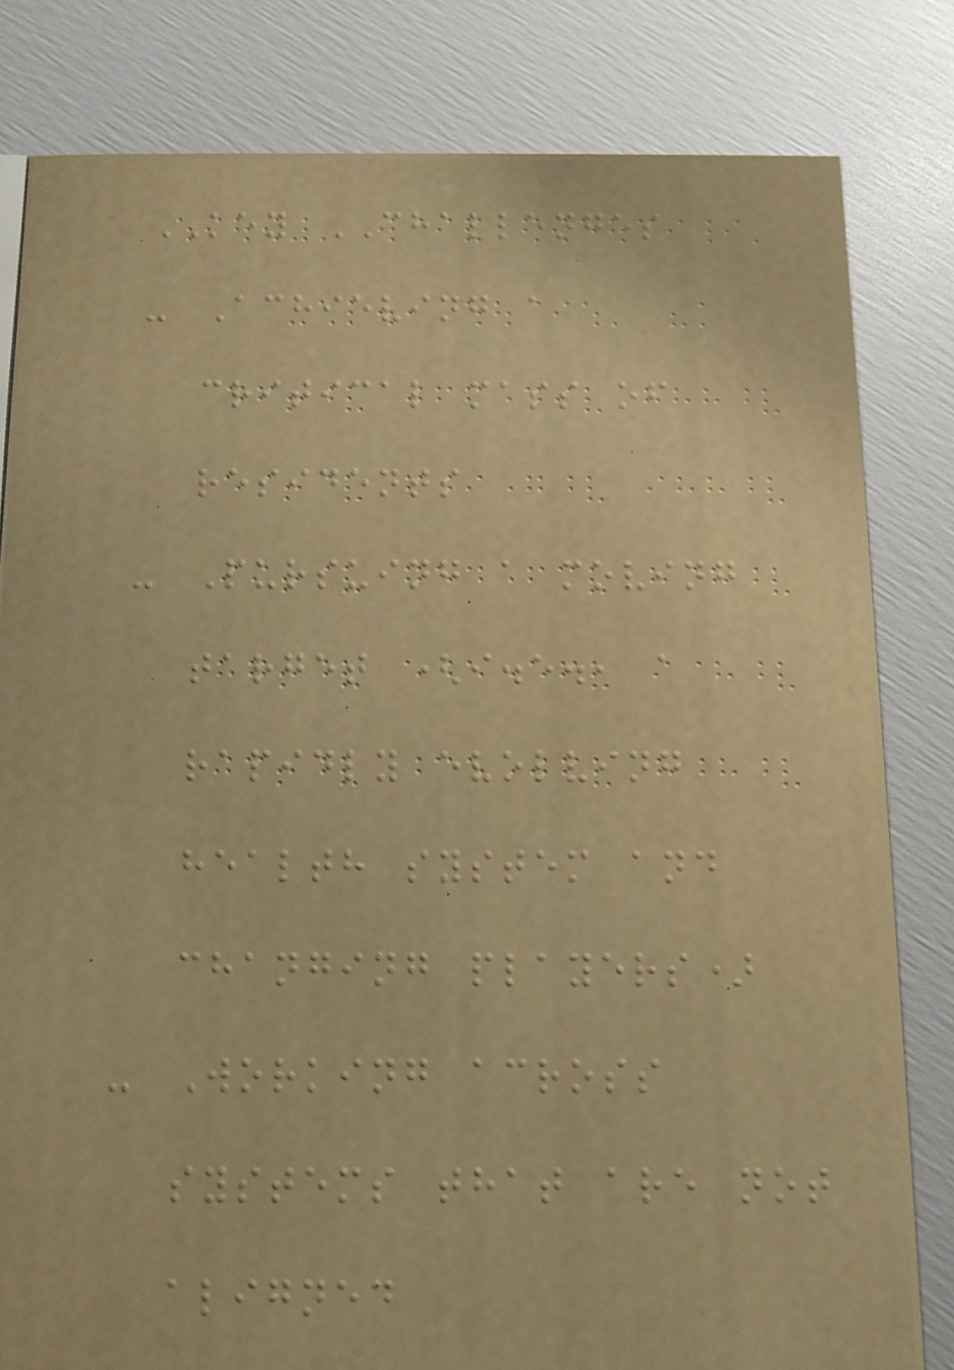KEY CHALLENGES
- Achieving a
critical mass of
residents
- Pursuing a moving
target (i.e., a
rapidly evolving
health system and
changing players)
- Working across
systems that are not
aligned
